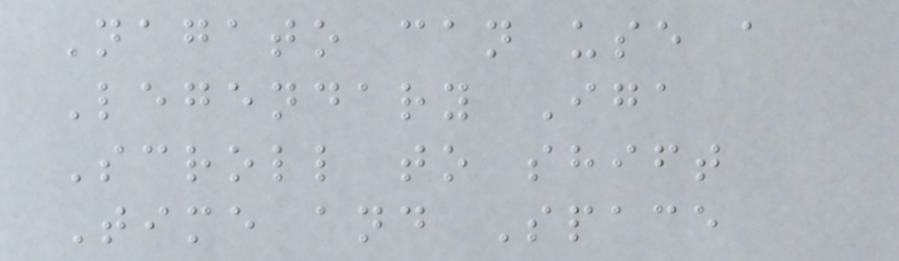Nagato can use a
Legendary Iga
Scroll to shift
Time and Space
